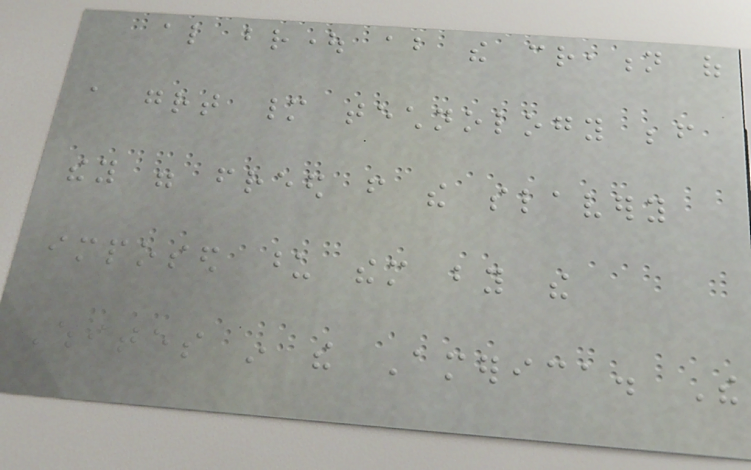also brought about the creation of
a great many technology before
they were freed from the slavery
imposed upon them by the
Whites in the America. The
